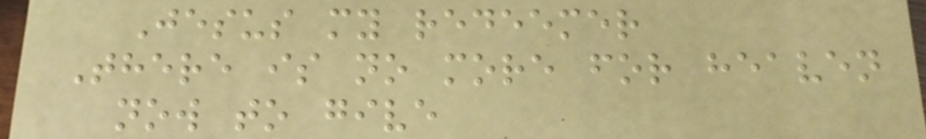Jesus my redeemer
There is no more for heaven
now to give
